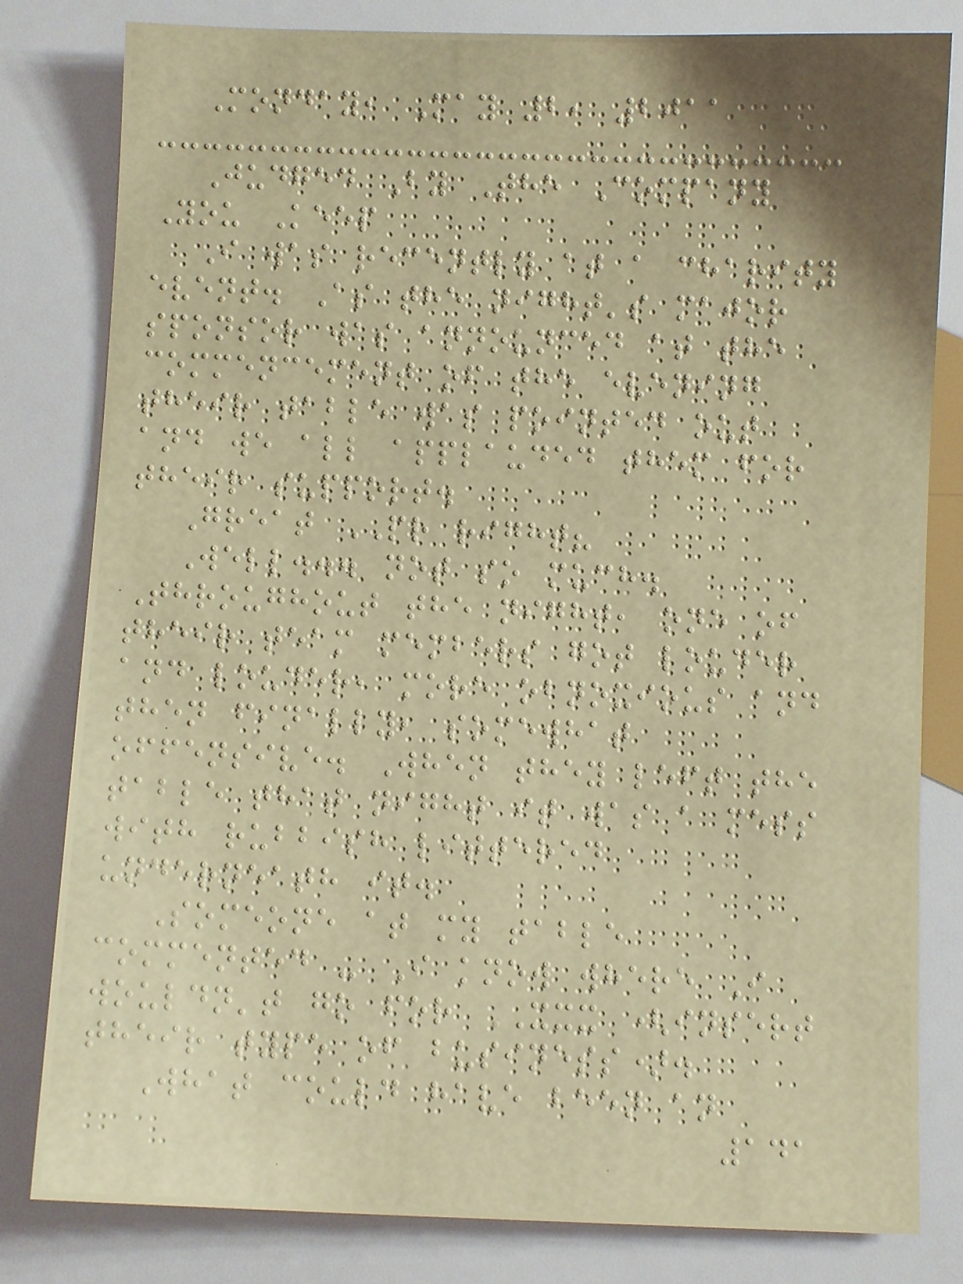Monday, May 2, 2011
Judged By The Company
You Keep
I was recently at a charity
event. As the night's major
sponsor was announced at the
commencement of the evening
their table was pointed out
and we all applauded them for
their support.
Great PR right?
Well... not so much.
Throughout the night, one of
their team members got louder
and louder, more obnoxious and
then finally, somewhat
offensive. When they left the
table that night it was a mess
with rubbish littered
underneath it.
Someone at my table
commented - I know where I
wouldn't go for XXX (insert
their type of business).
What could have been an
141
